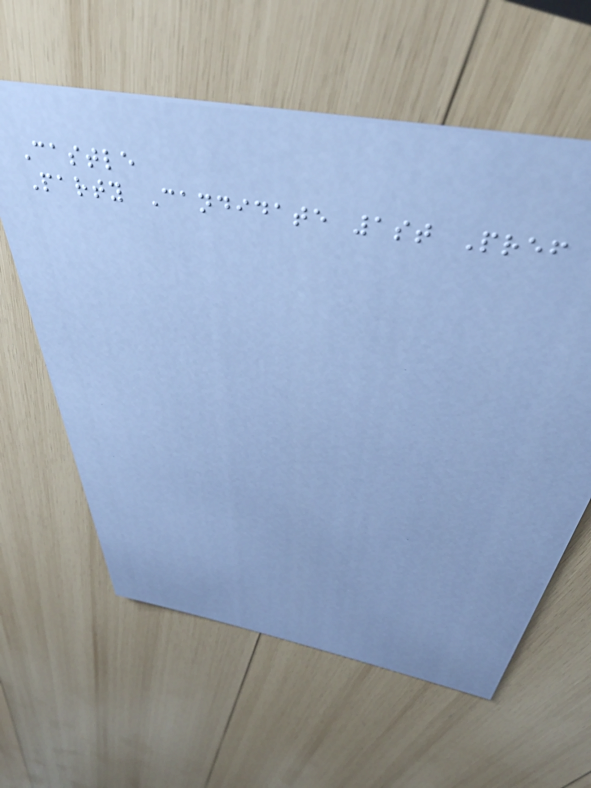Castle
Party Candidate 1st Pref
